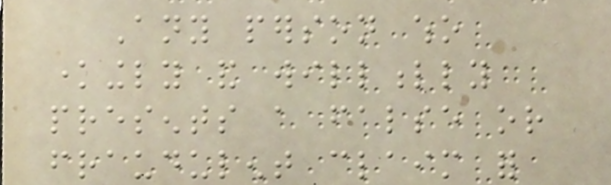Any person who
knowingly and willfully
presents a false or
fraudulent claim for
